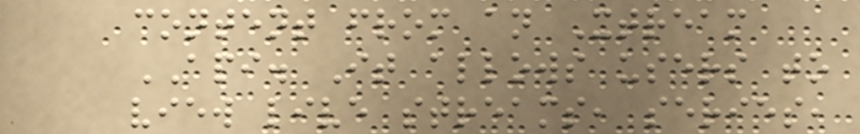content from an Xtream
API. It allows users to
view live streams, series,
